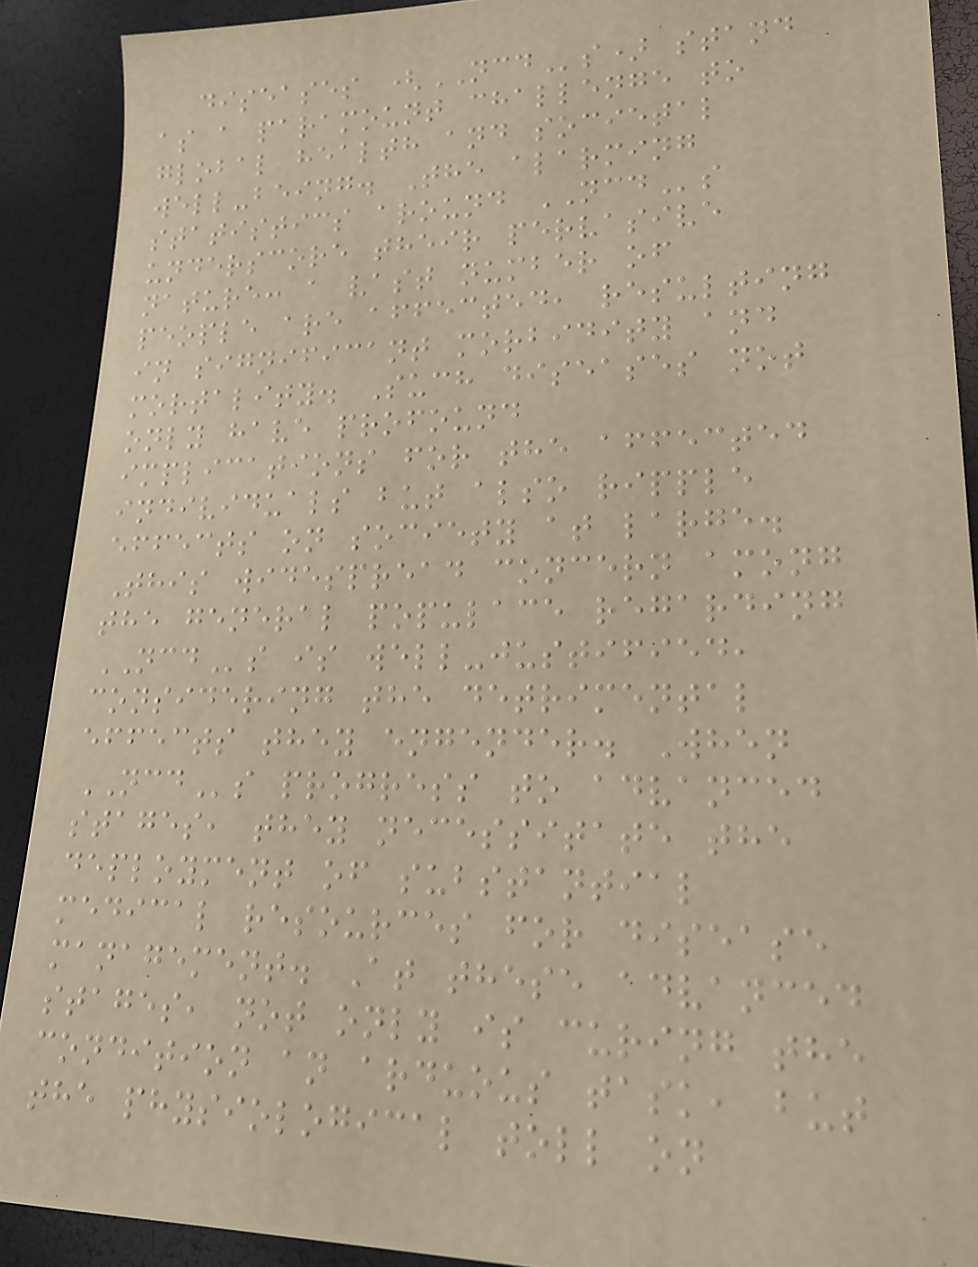diseases (NCDs) stand
as a paramount challenge to
global health and societal
well-being. The alarming
statistics around NCDs
underscore their pervasive
nature: a vast number of
people are affected, resulting
in significant morbidity and
mortality. Such diseases not
only have profound
implications for the affected
individuals but also ripple
effects on society at large.
This widespread concern among
the general populace regarding
NCDs is well-justified,
considering the detrimental
effects they engender. When
NCDs progress to advanced
stages, they necessitate the
deployment of substantial
medical resources for disease
management. At these advanced
stages, not only is curing the
condition an arduous task, but
the physiological toll on
